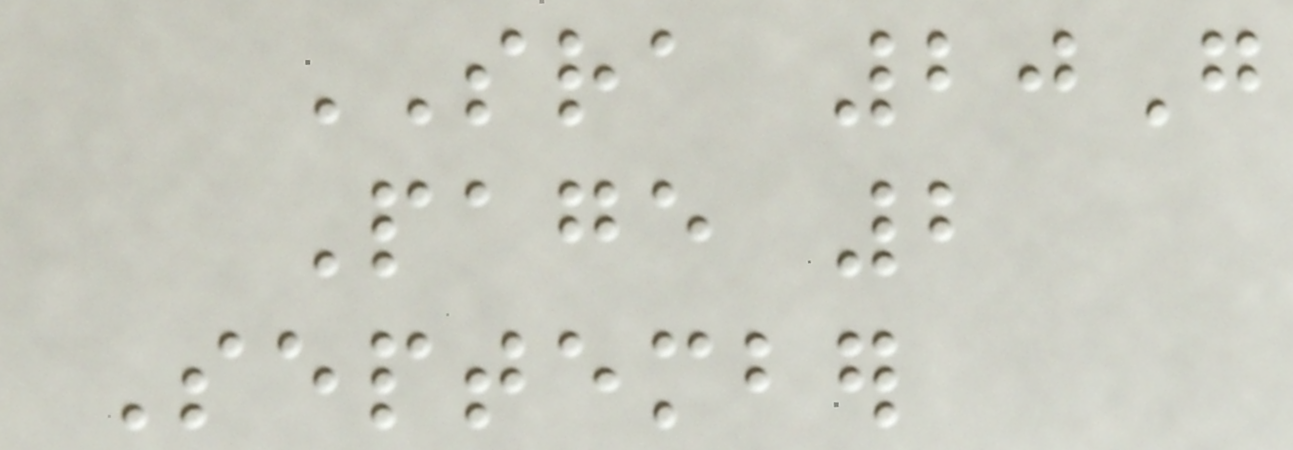SRA 20G
Page 2
September
